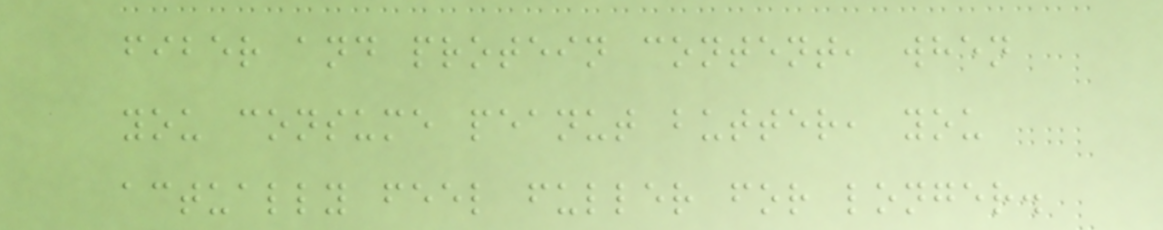fiber and protein content, when
you consume peanut butter, you
actually feel fuller for longer.
